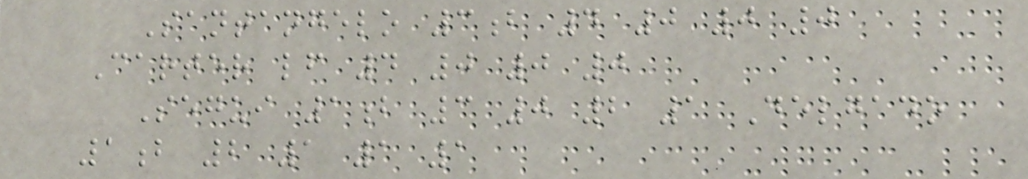Santangelo 3b 4 0 0 0
Carter lf 4 0 0 0
Segui 1b 3 0 2 1 Delgado
1b 2 1 1 1
